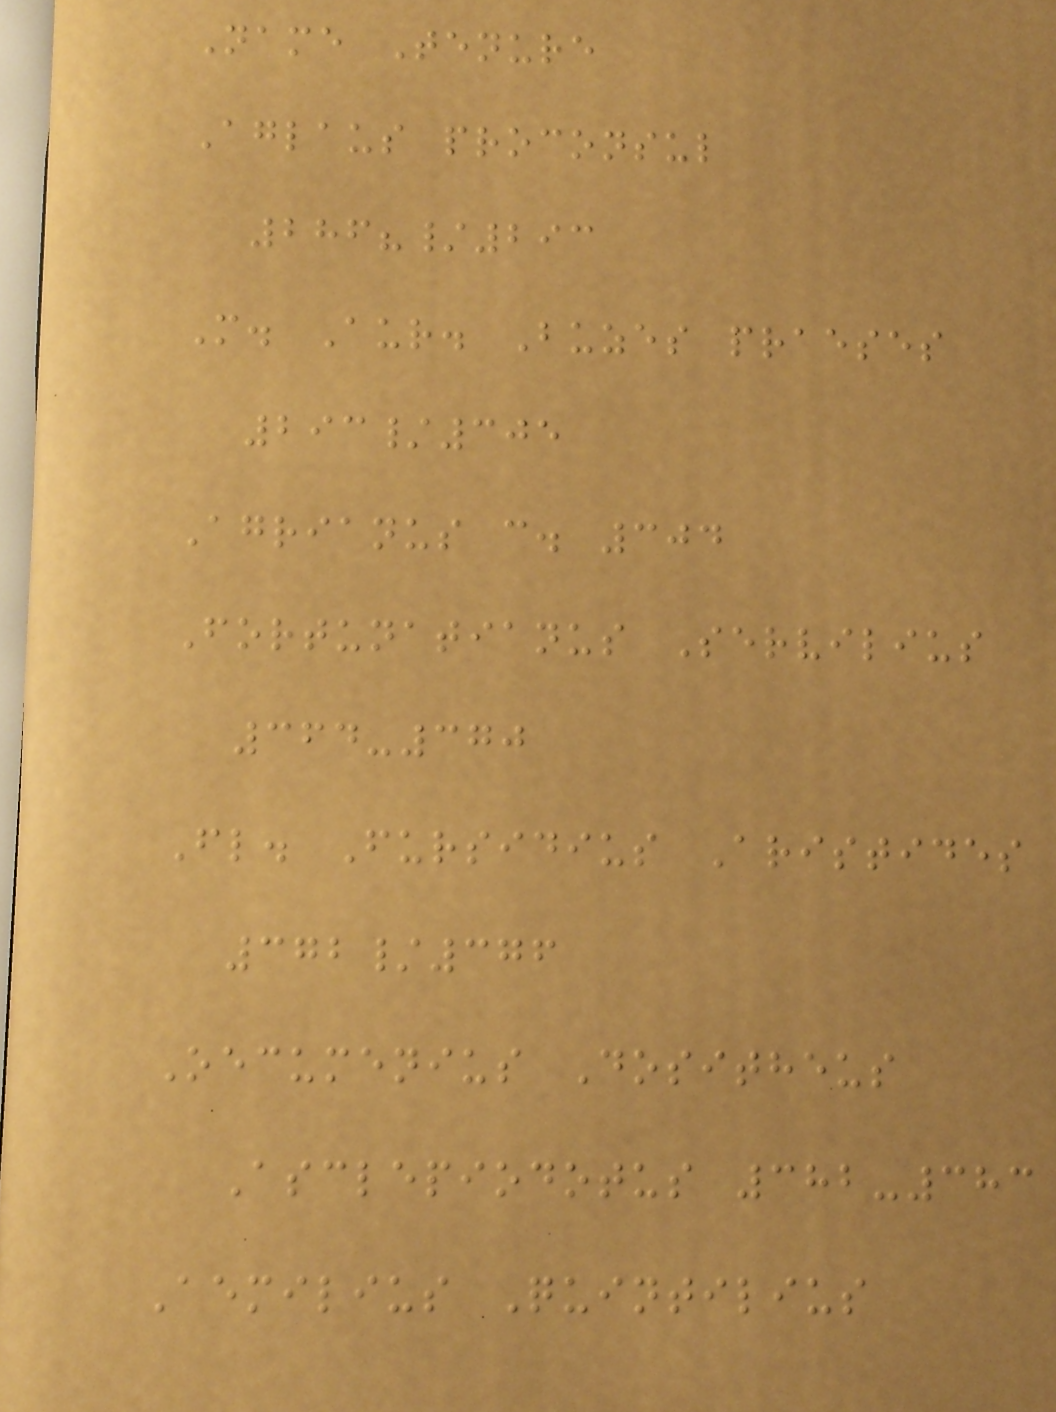Name Tenure
Aglaus proconsul
286?/293
M. Aur. Buzes praeses
293/305
Agrianus c. 304
Fortunatianus Servilius
364-370
Fl. Fursidius Aristides
372/376
Oecumenius Dositheus
Asclepiodotus 382-383
Aemilius Quintilius
